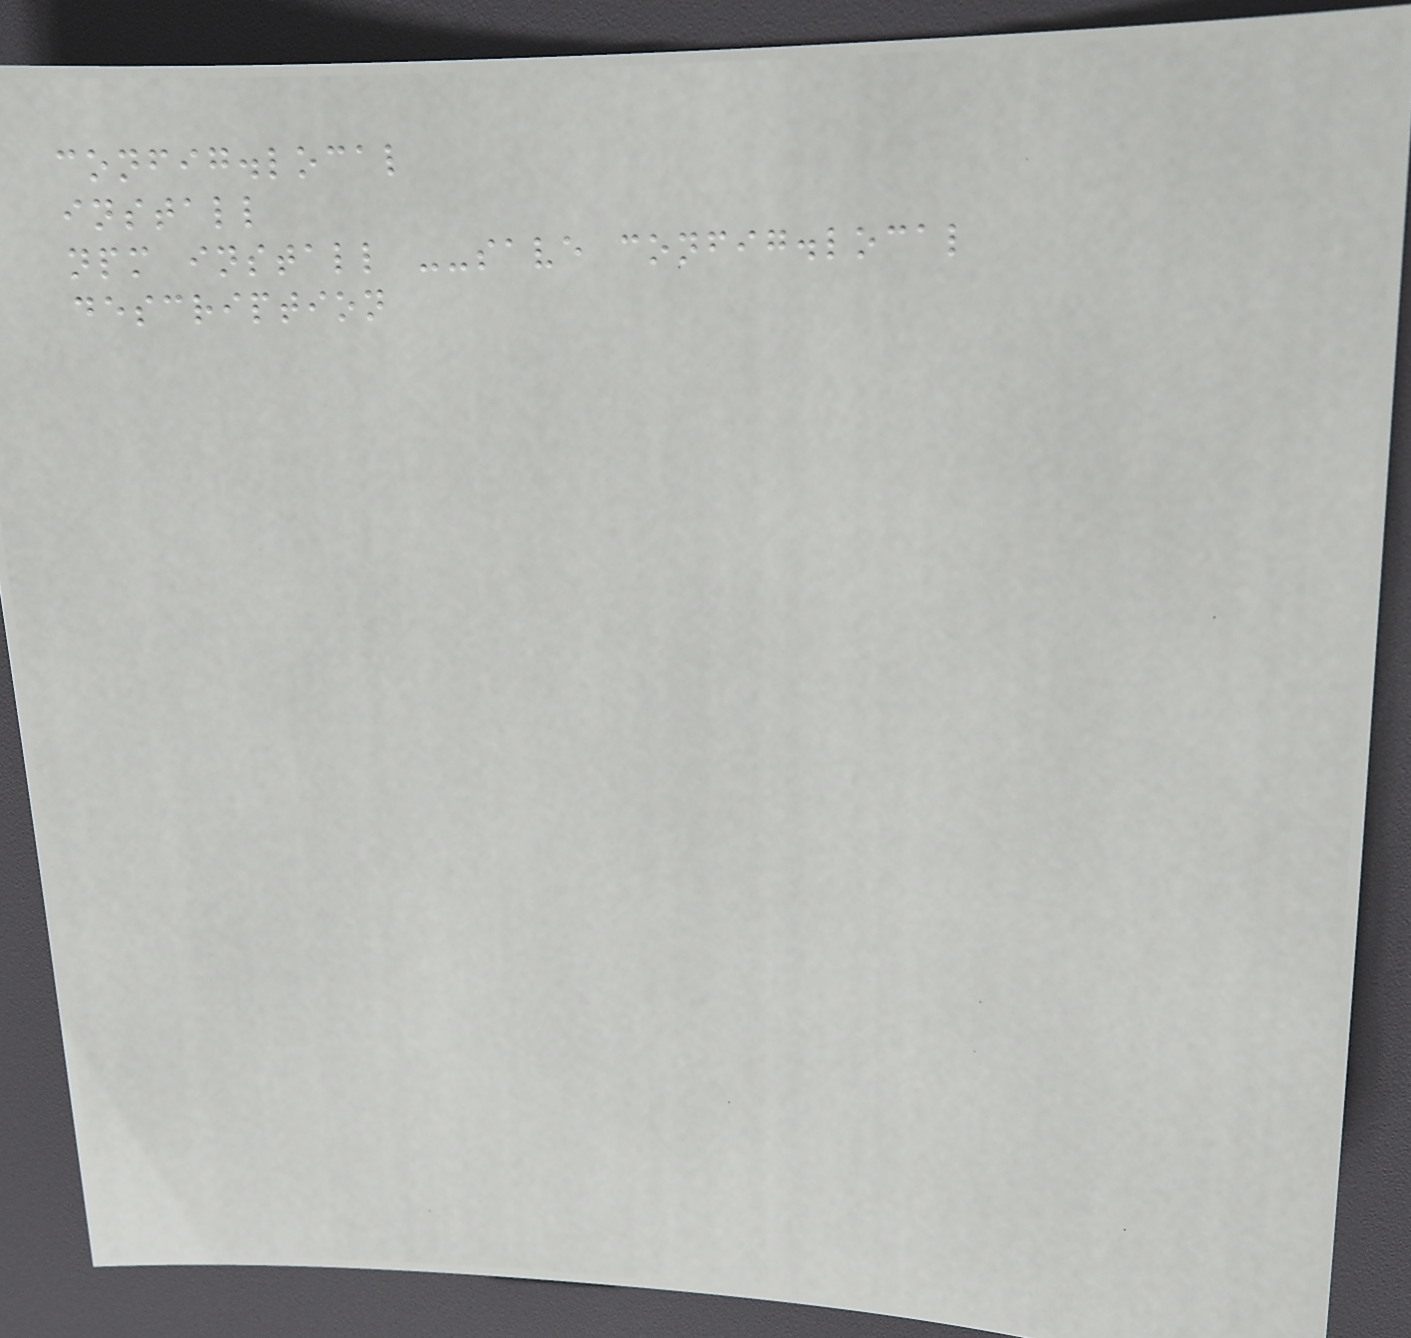config.local
install
npm install --save config.local
description
